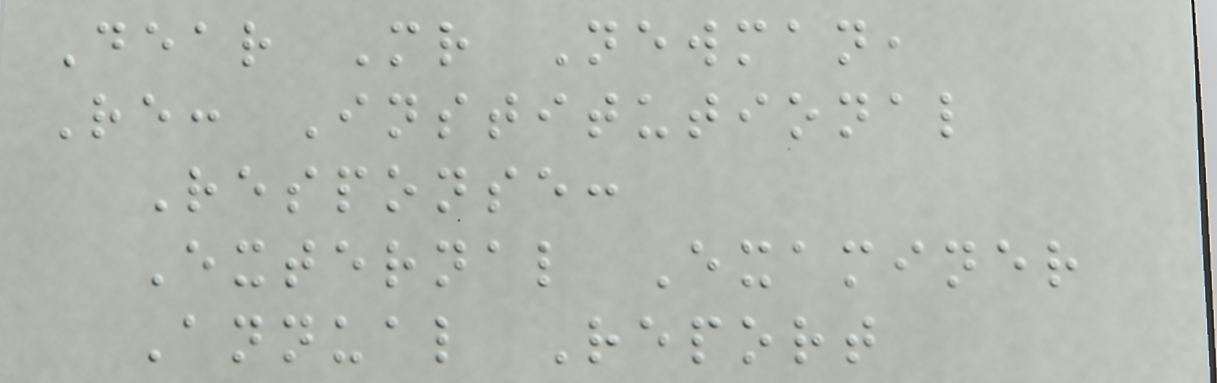Dear Mr Newman,
Re: Institutional
Response:
External Examiner
Annual Report
